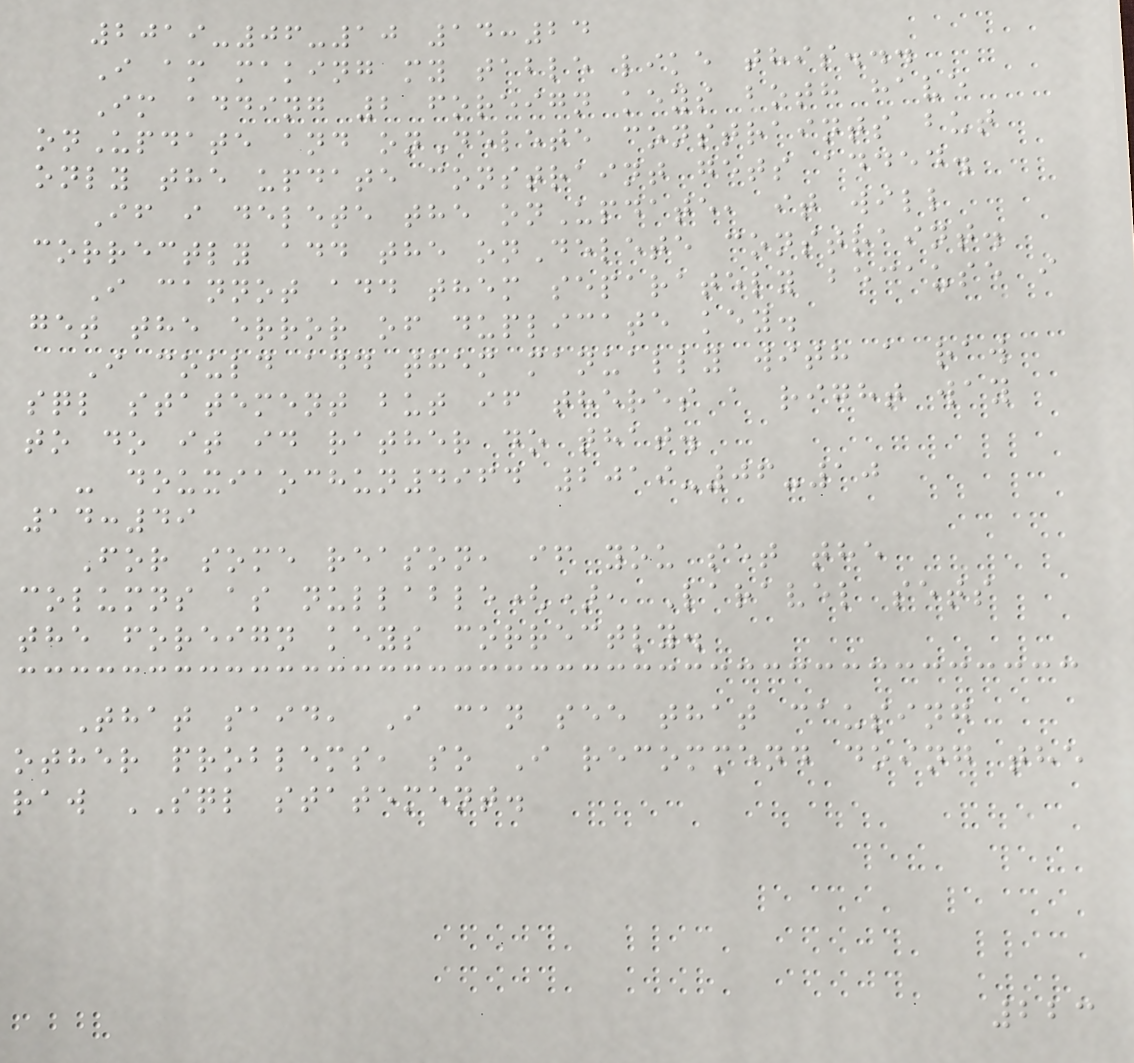2019-06-10 14:24
I am making my table like this...
Im adding 2 foreign keys both have
onUpdate and onDelete constraints but
only the update constraint gets added.
If i delete the onUpdate, it will
correctly add the onDelete constraint.
I cannot add them separately because i
get the error of duplicate key.
I could add them manually with a raw
sql statement but if theres a right way
to do it id rather do that.
- douxiaochun4964 2019-06-10
14:49
For some reason, if you set the
columns as nullable(), Laravel sets
the foreign keys correctly.
That said, I can see that causing
other problems, so I recommend doing the
raw SQL statement.
223
